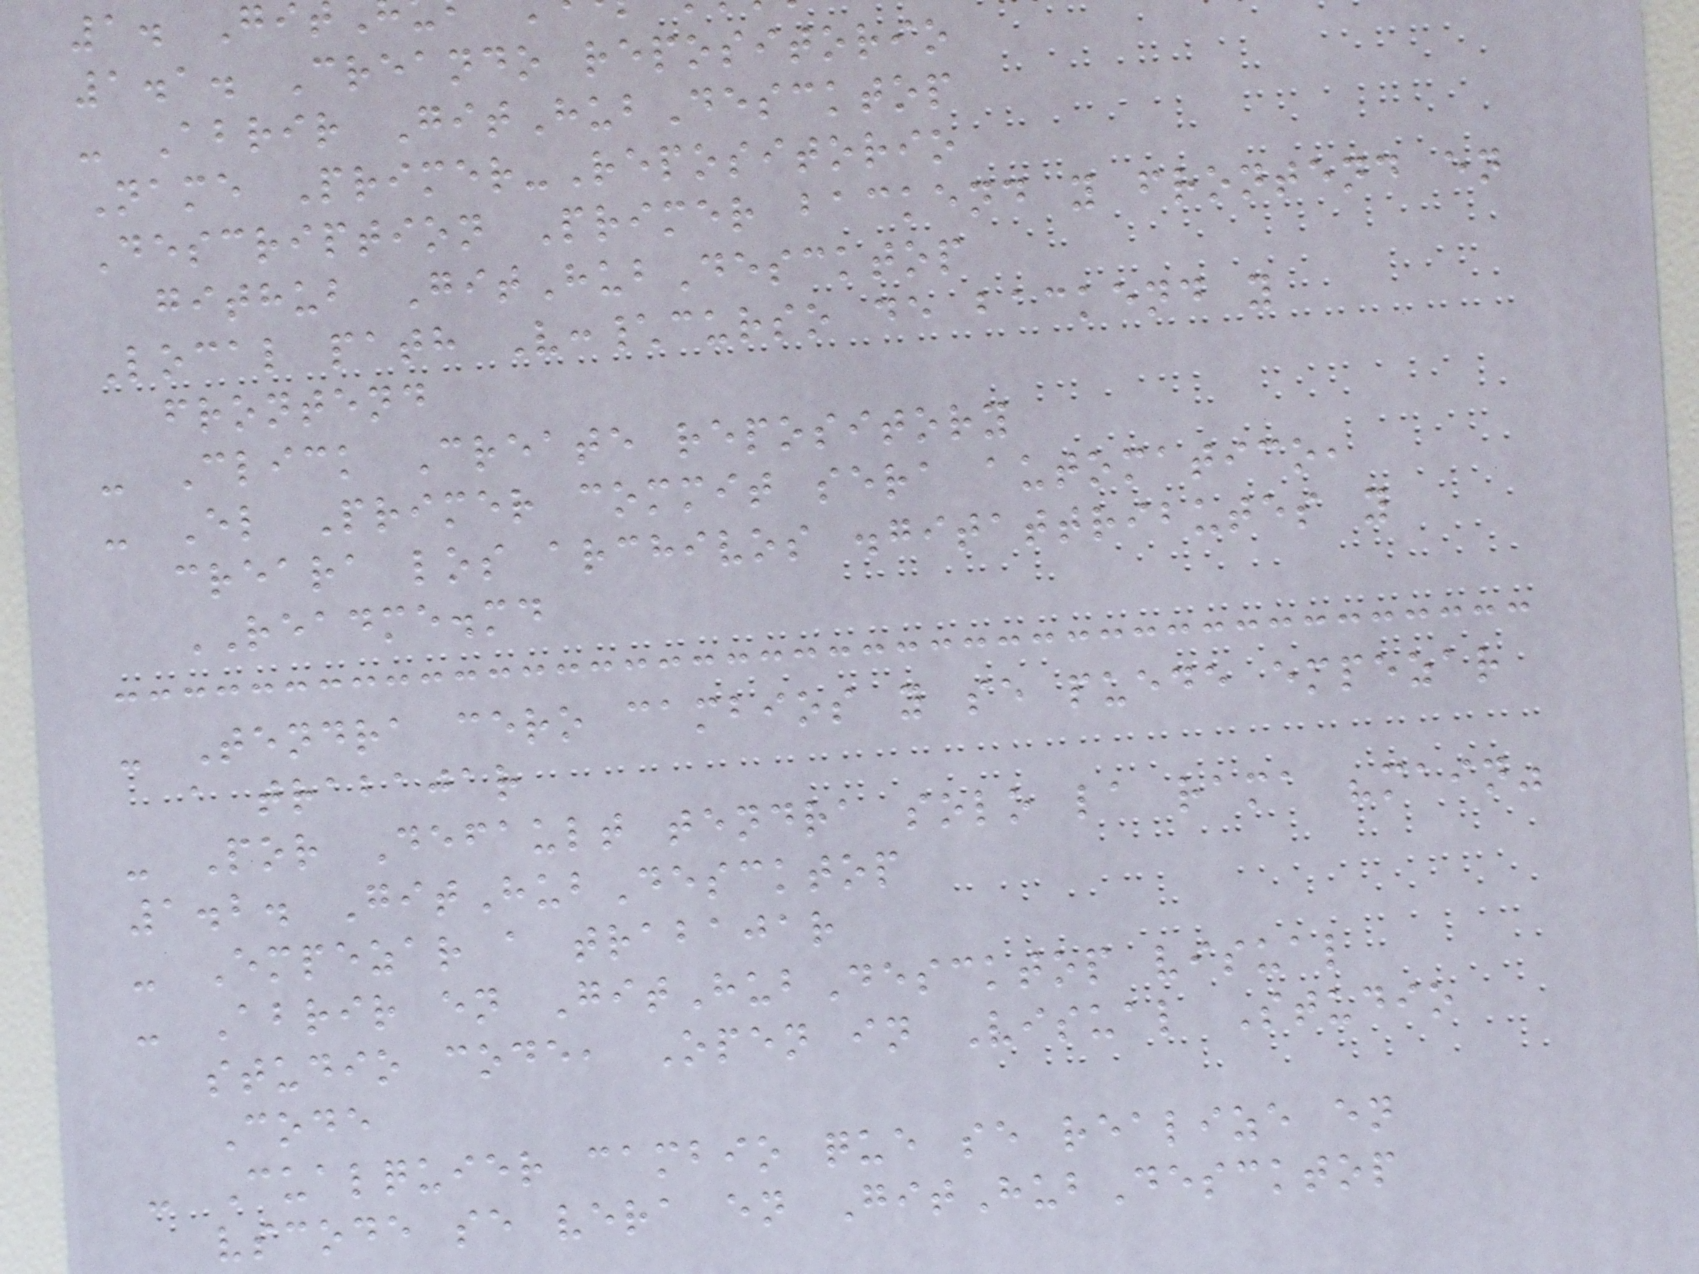1. Gi
1.1. Creando repositorio
- Abrir GitHubDescktop
Name Primer-Repositorio
Description Primer backend y frontend en
github GitHubDescktop
Local path V:\curso de backend y
frontend
- Click Create repository
- El Primer commit sera automatico,
creara los archivos .gitattributes y
README.md
- Tendra cero cambios y se puede empezar
a trabajar
- Por Default tendra solo la rama "main"
1.2. GitHubDescktop
- Empezar a trabajar
- Abrir en GitHubDescktop visual
studio code, Open in Visual Studio
Code
- Cualquier cambio que se realize en
vscode se vera en GitHubDescktop
